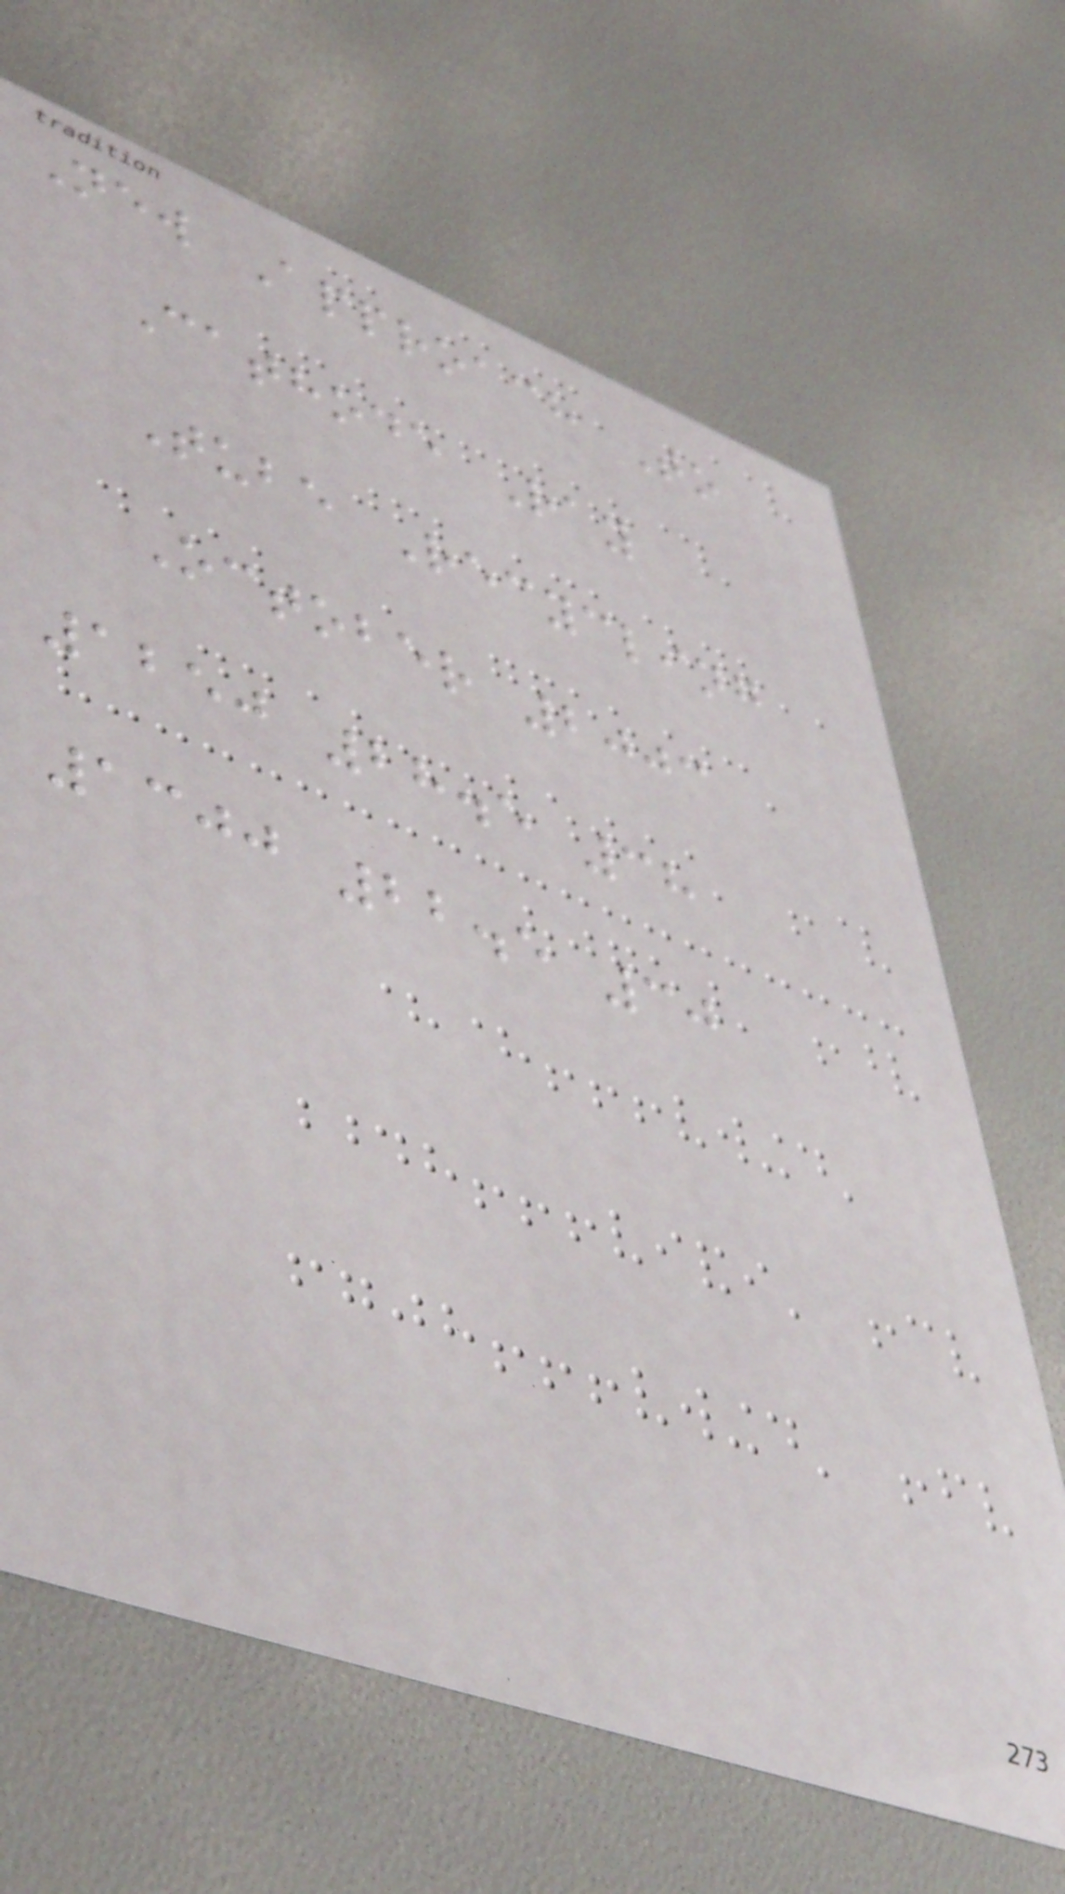New Approach To
Cathode Ray
Tube Recycling
October 2003
1250 28.5 38
1300 22.5 30
